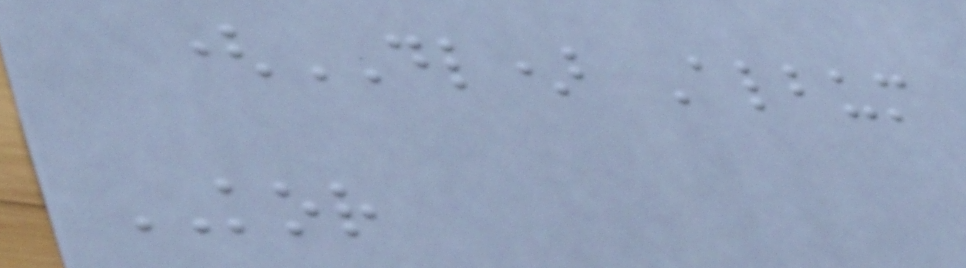(DL) Album
KOR
